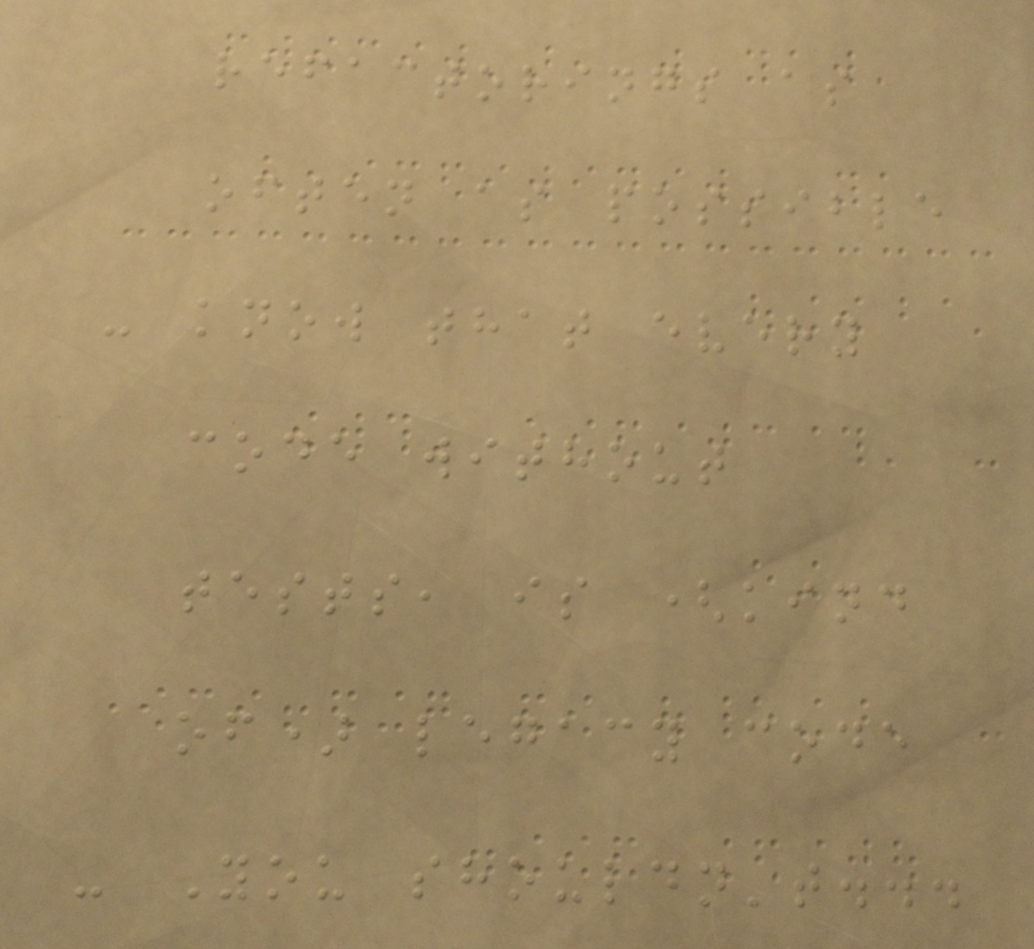refactorings as
often as possible
- know that every
code without
tests, is (kind
of) legacy code
- You shouldn't...
